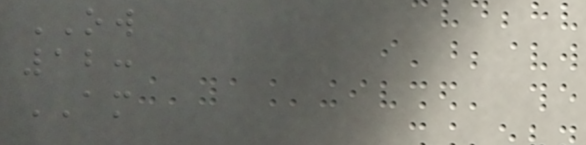OW
12:
AM
